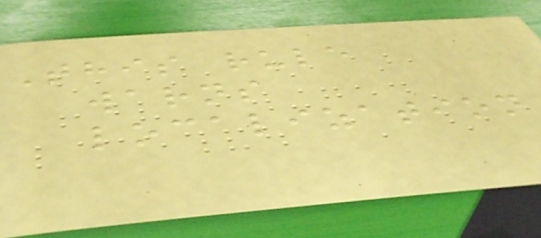This rule
warns
localization
